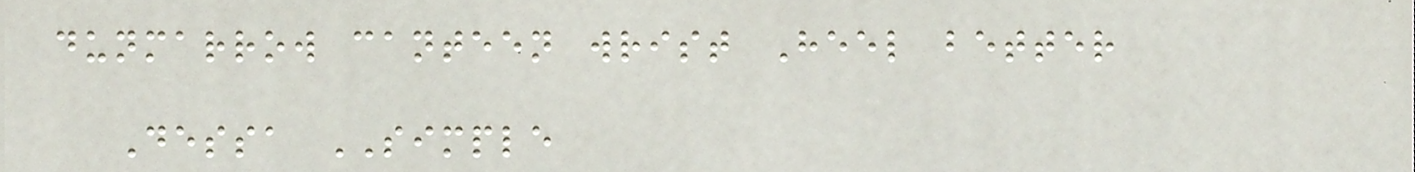dunmarrow canteen wrist Heel better
Dessa SIMPLE
